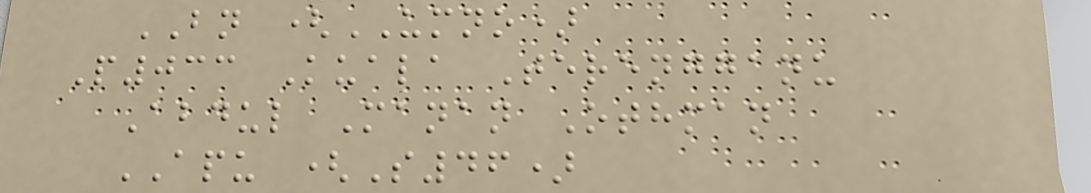BN (UMNO)
P033 Kuala Terengganu
Abdul Manan Othman
APU (S46)
